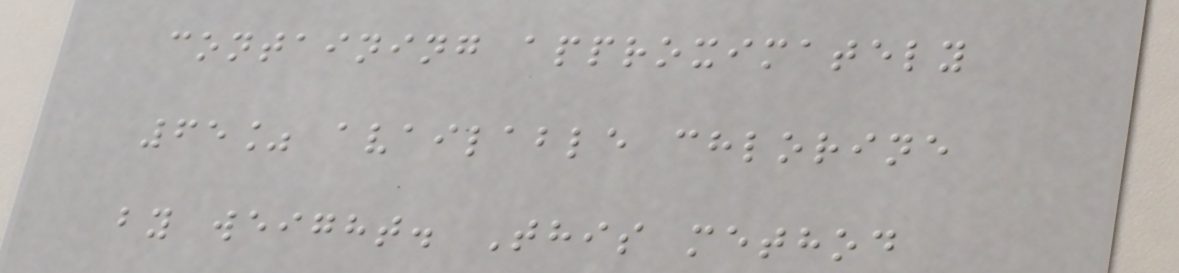containing approximately
65% available chlorine
by weight. This method
